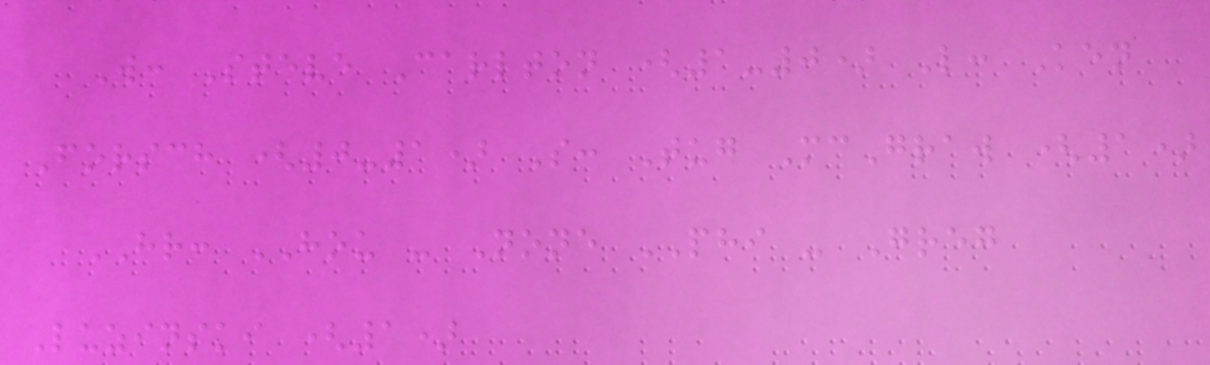W: Steve Carlton (1-0) L: Ken
Forsch (0-1) S: Tug McGraw (1)
HR: HOU - None PHI - Greg
Luzinski (1)
